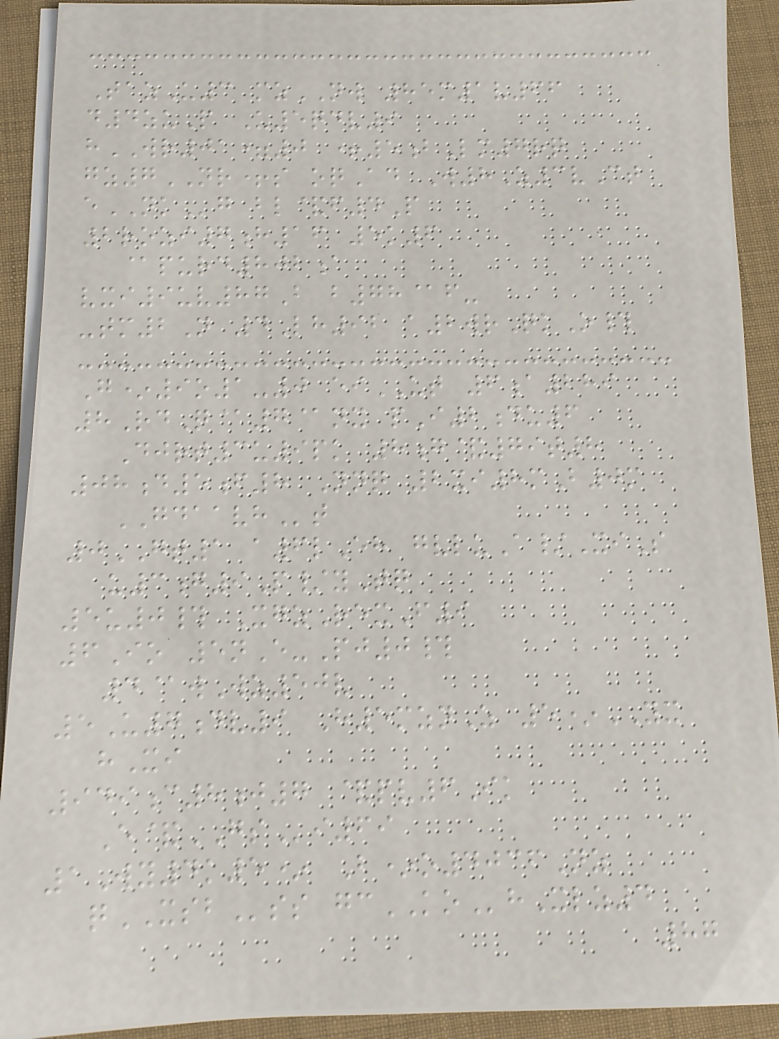TazU3 mzNW 85m1v66
d4zuP U5qdv9
hWR01=0 +5bLm7rq
gz7NR+s oqAd W8Z3vCt
eNKg bl&f4P
2rozi7h16 5k6
@purd802a
vxi9uv87B b78@f-
-tm2N 4Lh92 a2wrQkO#
G*9o1-0 eiUT 6a289
8RdQ@7@nx pI2du6
Djrt3u9pk 8g&79t8
08d5f8 Nnq 2xi8mB0m
GDAAVHt
0GT1 a6lEh gvluA/XiS
u3g9P/yTq
5u0# XgzRexF9
6Io 5nE-Pj0#
4@wWz50v
5U7dv9 H5mznZ 5*YX
hXi
949c8j7 &pv6Ik
E&GSi69
1Wy4k5* B*o4036Nz
qXSBss gcKOhXlz4
87
